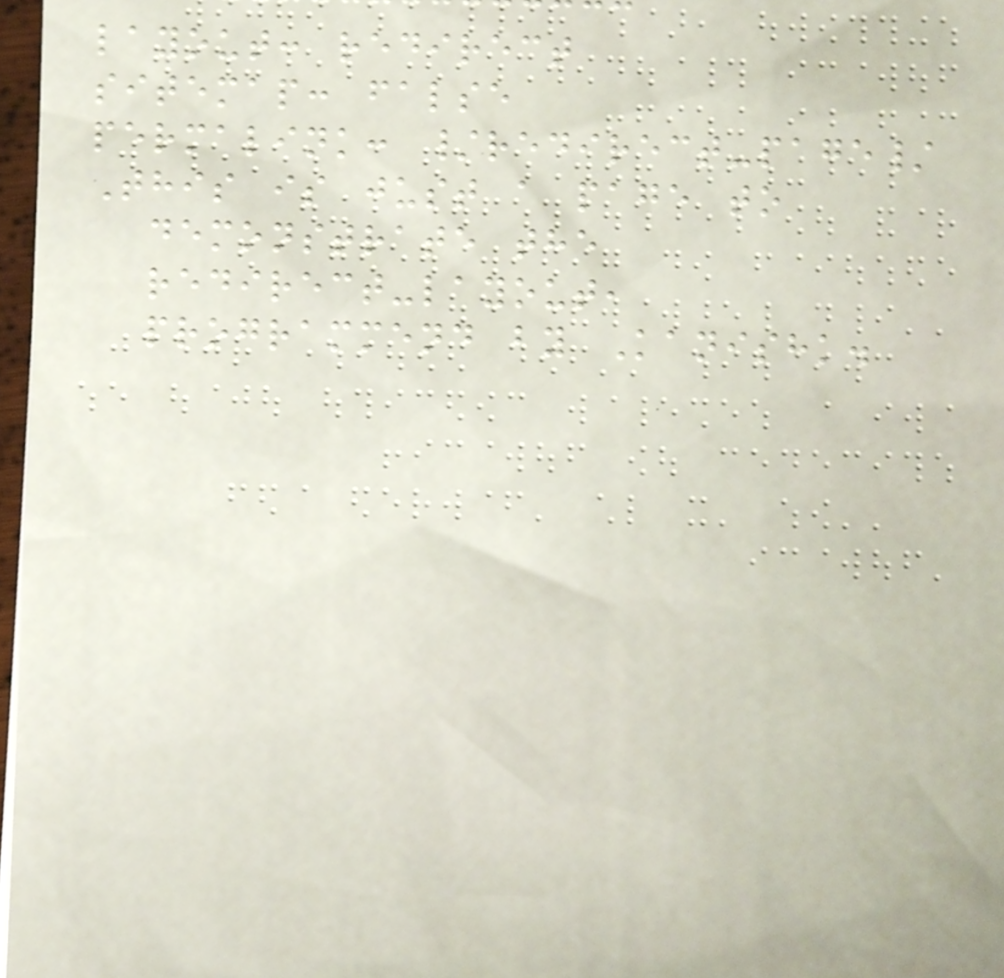layout: redirect
sitemap: false
permalink: /redirect-page/
This is just a page to
demonstrate the
redirect-layout,
programmend by Kanishk.
